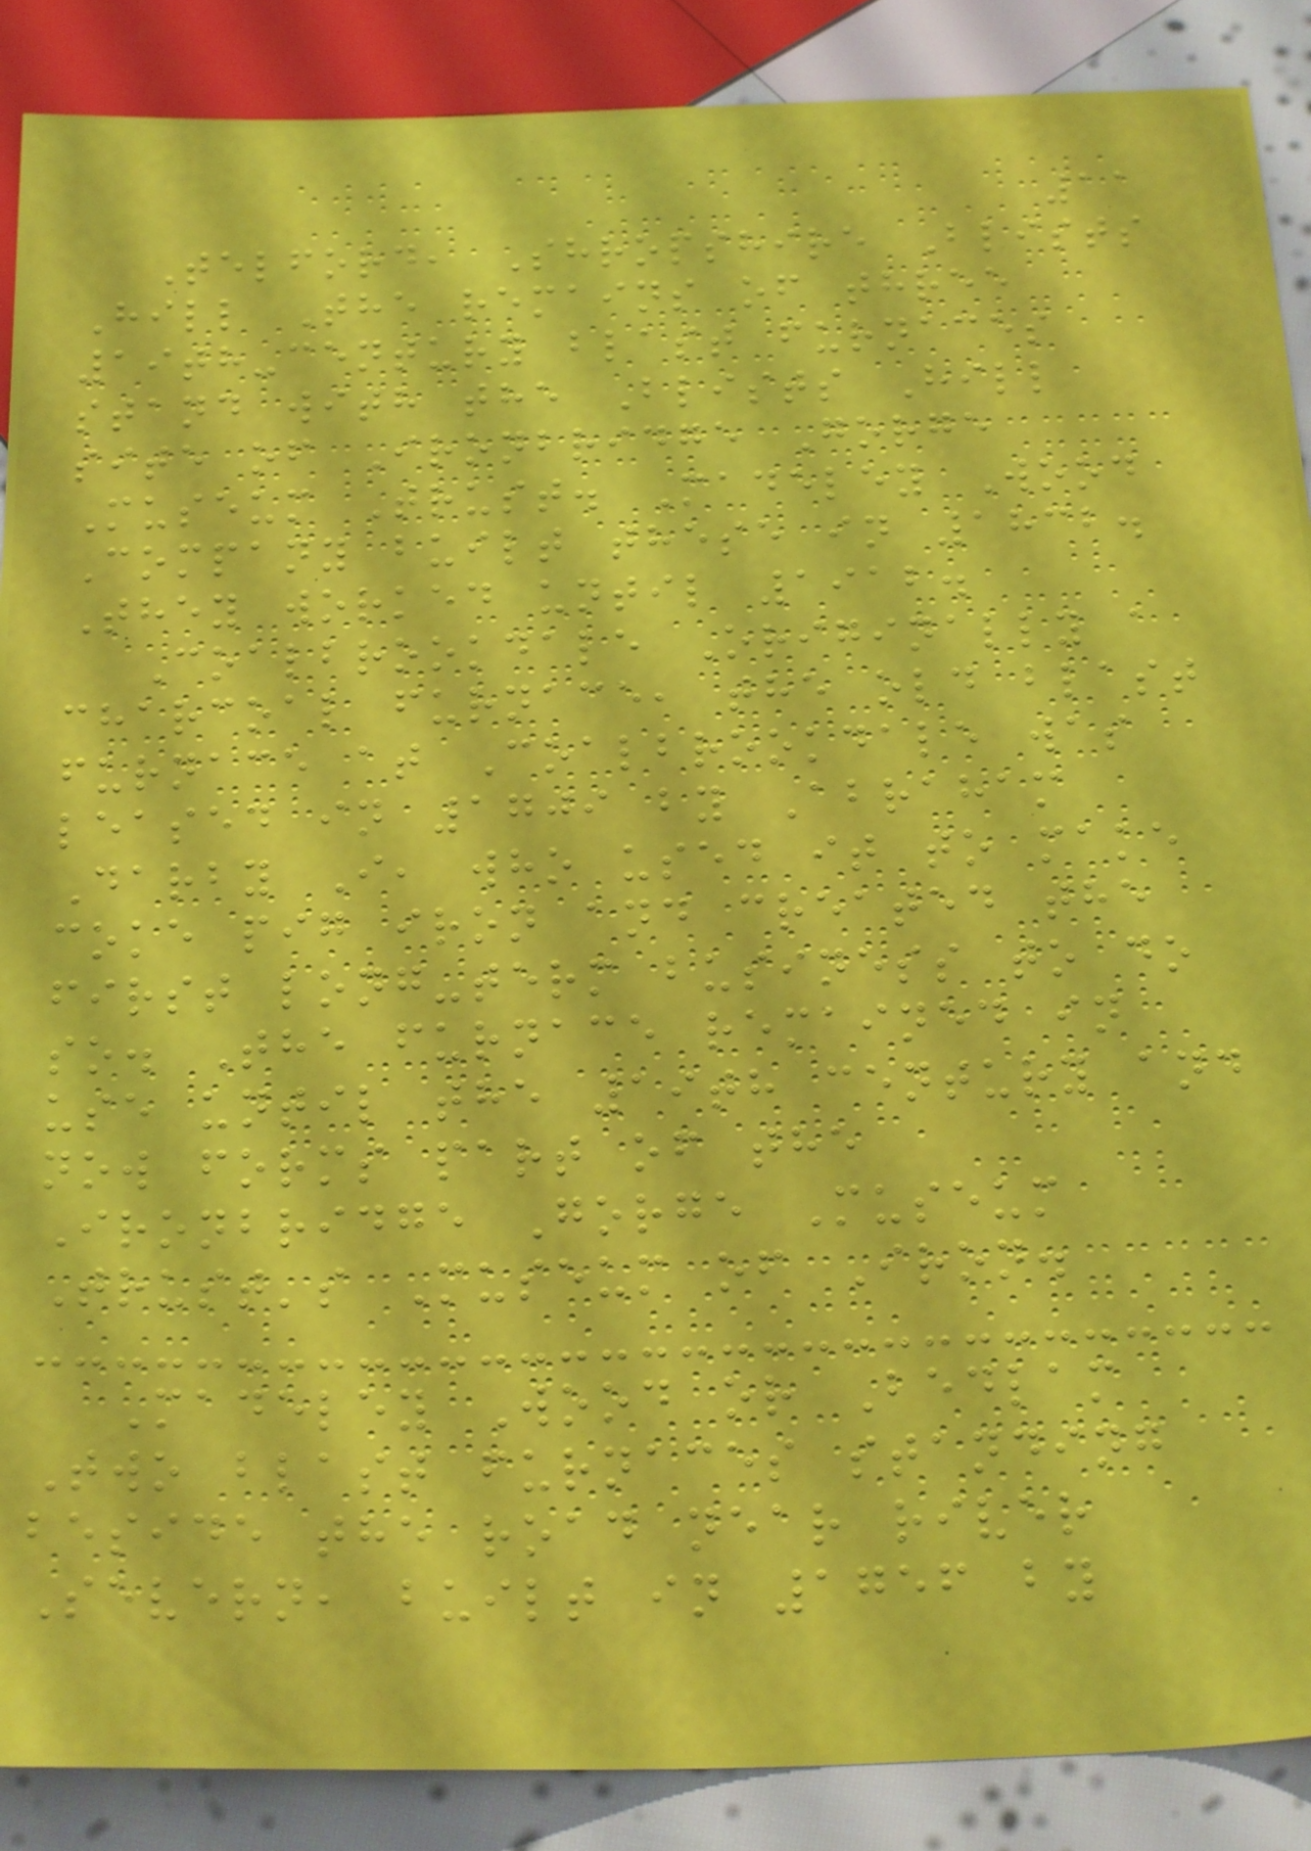11
Telford, Shropshire Blists
Hill The remains of three
19th-century blast furnaces
stand with the Blists Hill
site of Ironbridge Gorge
Museum Trust. Madeley Wood
Company built these in 1832.
They worked until 1912.
Coalbrookdale Originally a
charcoal furnace, the old blast
furnace at Coalbrookdale was
leased in 1709 by Abraham
Darby I, who used it to make
coke pig iron and created the
first long-term business to do
so. The furnace remained in
use until the 19th century and
now forms part of the
Ironbridge Gorge Museum
Trust's Museum of Iron.
Madeley Wood or Bedlam
Two blast furnaces standing
beside the road near river
Severn, built in 1756 by
